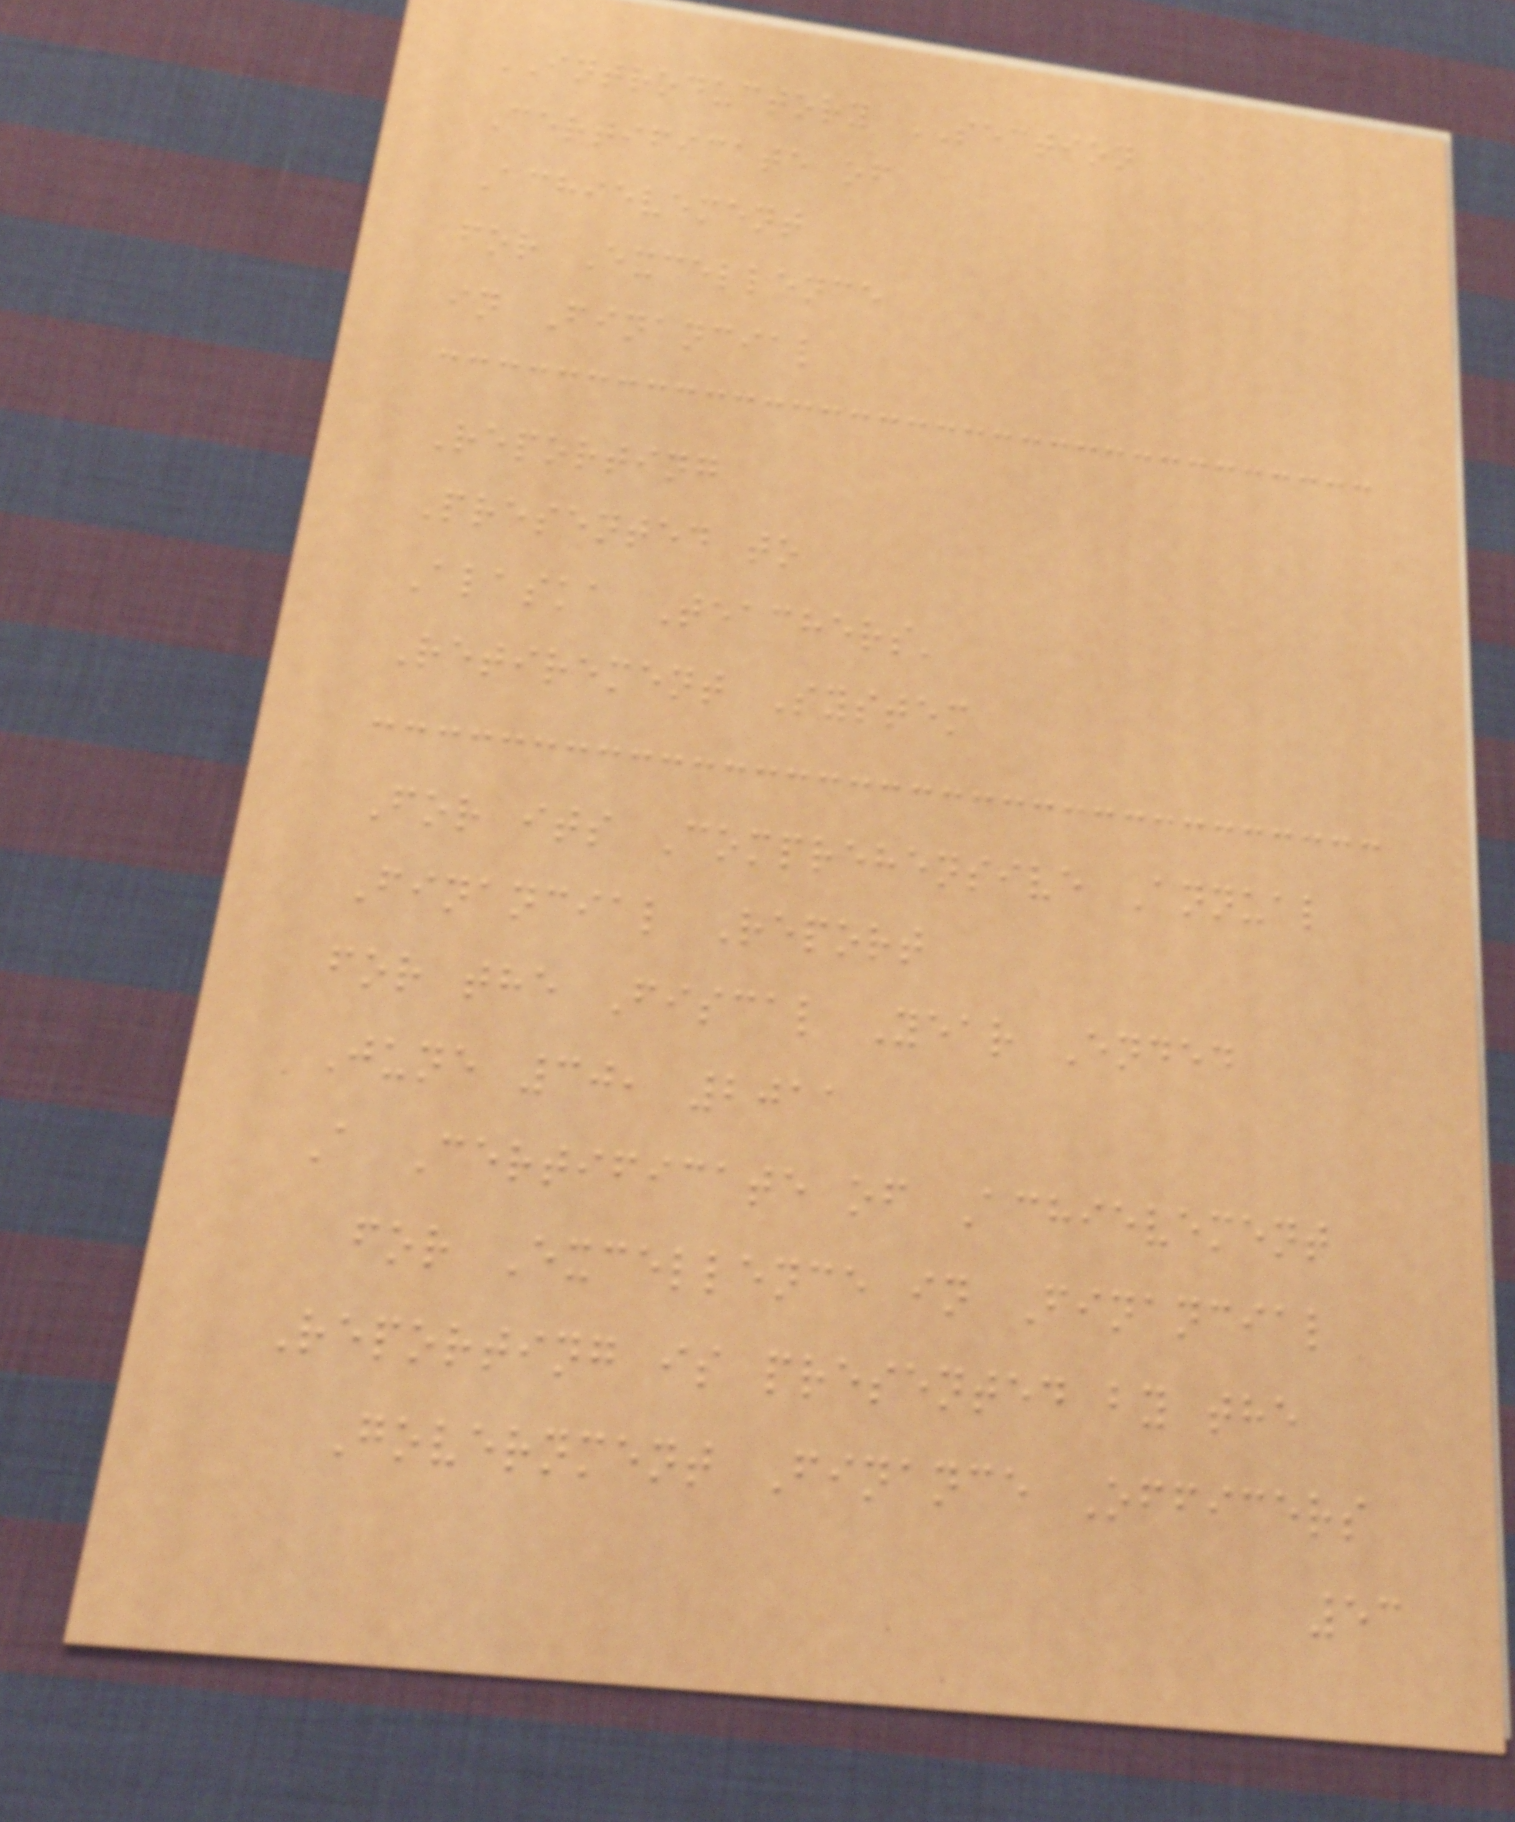INTRODUCTORY SECTION
Certificate of
Achievement
for Excellence
in Financial
Reporting
Presented to
Alaska Teachers'
Retirement System
For its Comprehensive Annual
Financial Report
for the Fiscal Year Ended
June 30, 2011
A Certificate of Achievement
for Excellence in Financial
Reporting is presented by the
Government Finance Officers
53
